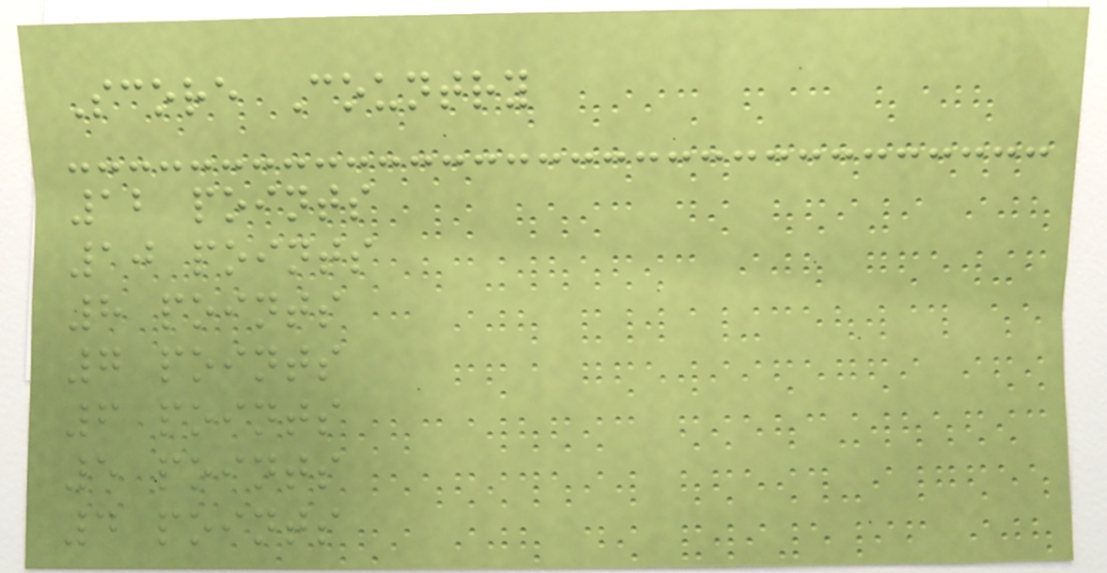Score Country
12 points
10 points
8 points
7 points
6 points
5 points
4 points
